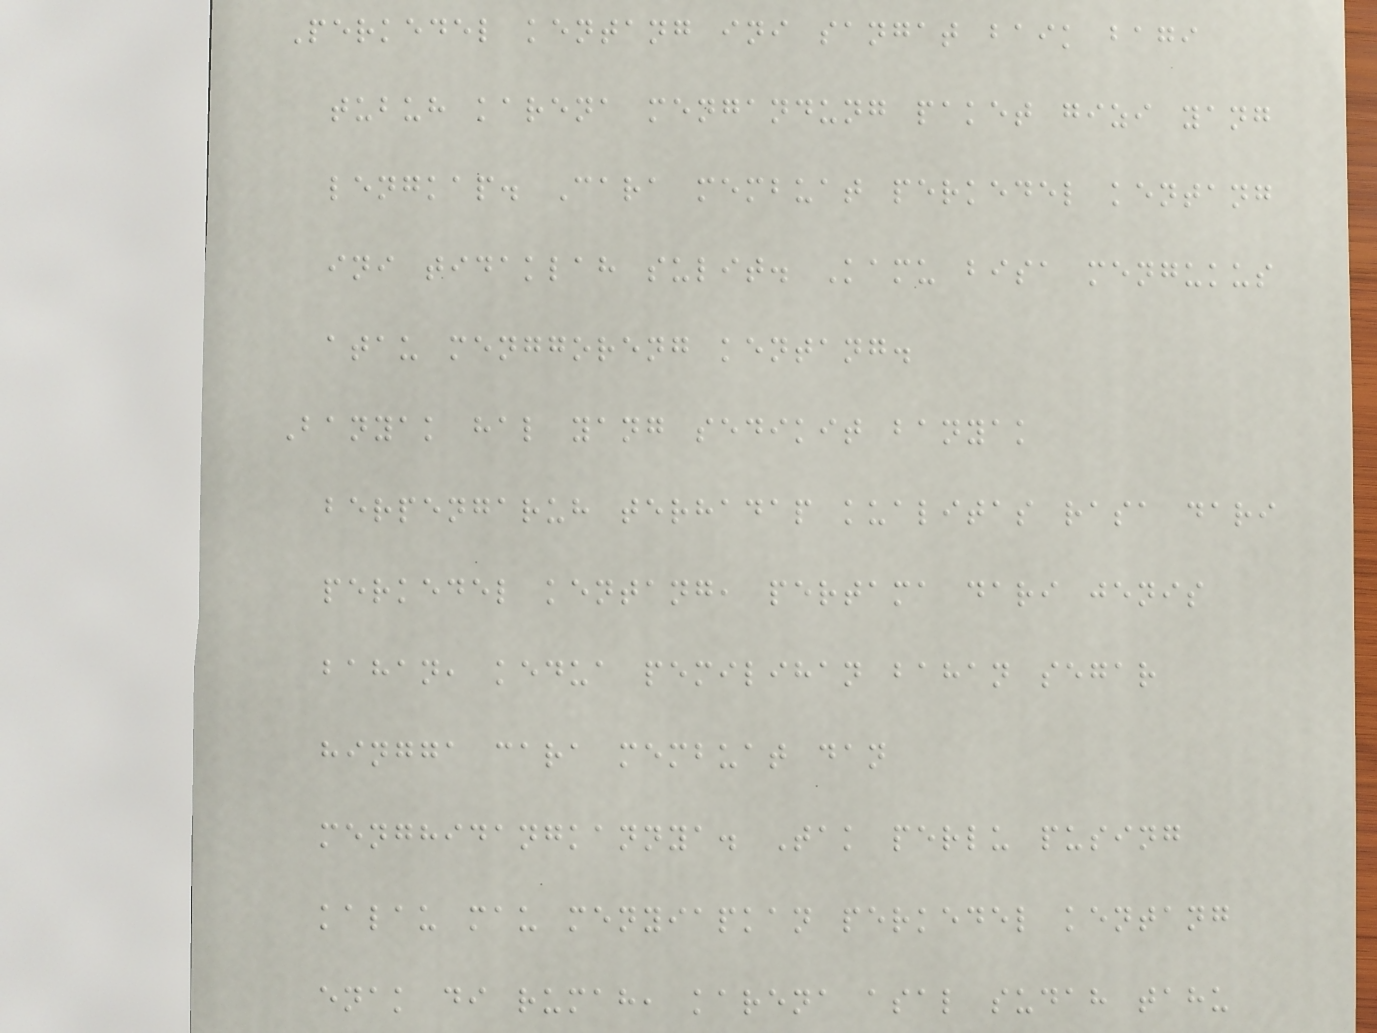Perkedel kentang ini sangat baik bagi
tubuh karena mengandung paket gizi yang
lengkap. Cara membuat perkedel kentang
ini tidaklah sulit. Kamu bisa mengukus
atau menggoreng kentang.
Banyak hal yang sedikit banyak
berpengaruh terhadap kualitas rasa dari
perkedel kentang, pertama dari jenis
bahan, kedua pemilihan bahan segar
hingga cara membuat dan
menghidangkannya. Tak perlu pusing
kalau mau menyiapkan perkedel kentang
enak di rumah, karena asal sudah tahu
